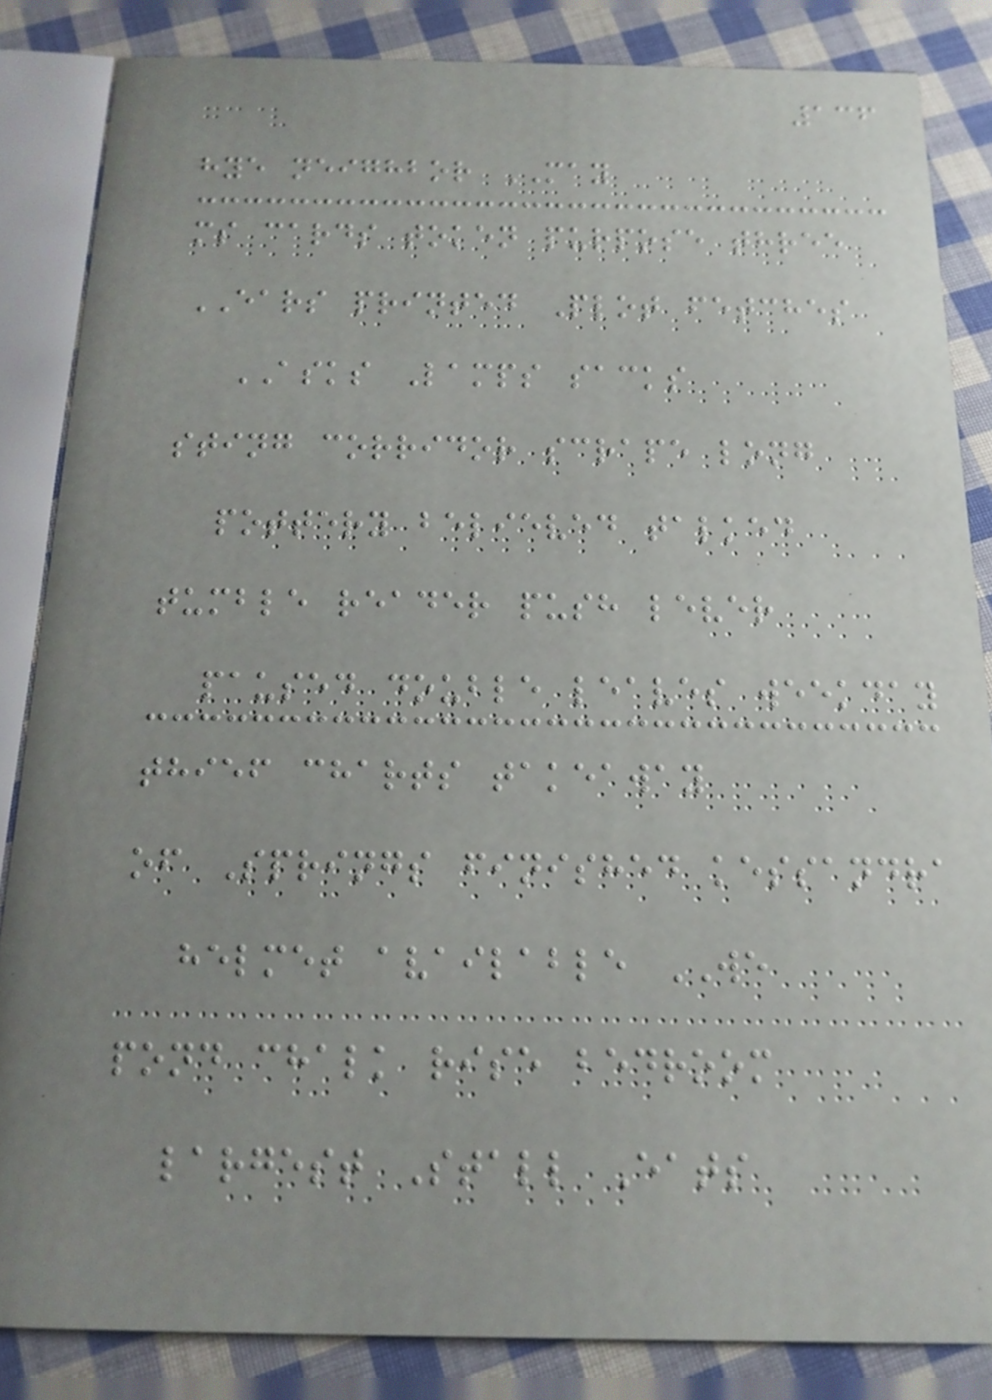136
hye neighbor MAY
ms cards token purpose three
EARS printed Plot fetches
ASKS Lamps sacks
sting corridor scrape long
pottery believed talked
tumble reader push lever
paused double leaves weekday
thief charts takeaway
of Springs finished kessandra
helmet available WE
pond chalk rise bedroom
largest Stall Eats
